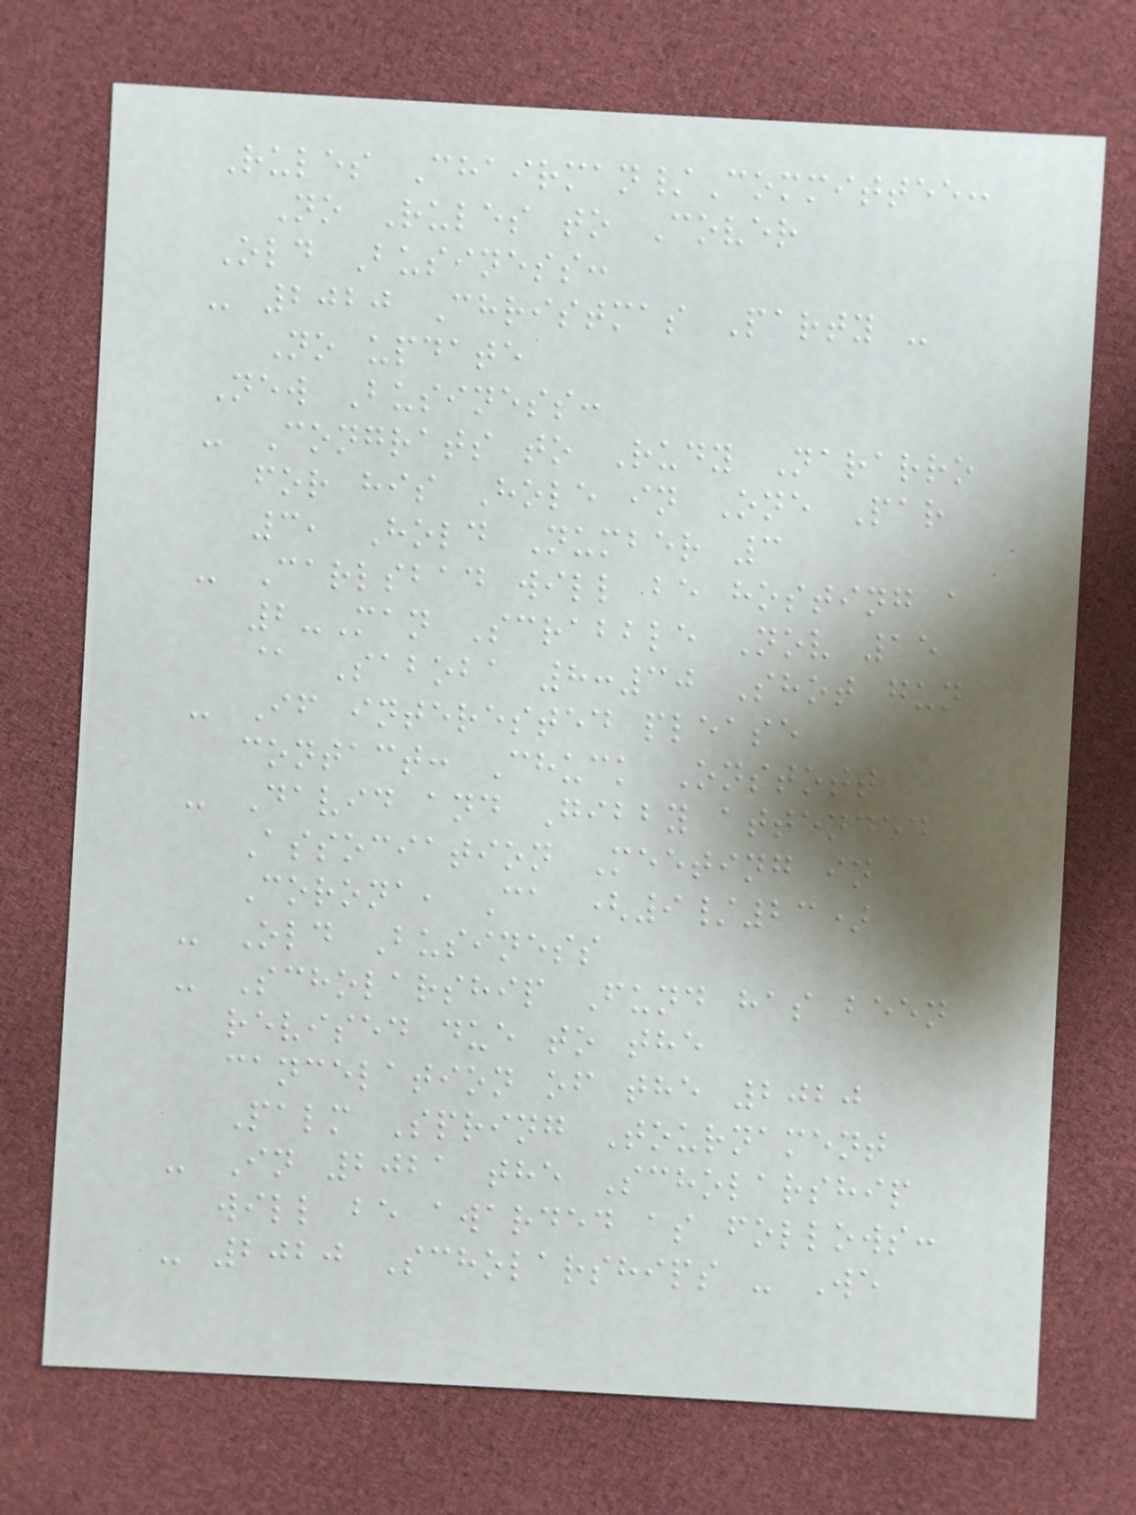Rules Chairman/Committee:
No Rules to Cover
Old Business:
- 2020 Christmas Party -
No update
New Business:
- Congrats to Rudy Nararro
for his Hole in One Par
3, Hold Number 3
- Carlsbad will be hosting a
2-Man Scrabble Nov 15
@ Saboba 8:30 Shot gun
- If interested please
contact: Chuck Onstott
- David and Gibby attended
Association Meeting in
Corona, Ca (9/23)
- Old Business
- Scholarship Fund has been
revised due to the
cancelation of the 2020
Palm Spring Tournament
- In 2021 the Scholarship
will be awarded as follows:
- 2020 Scholarships - We
